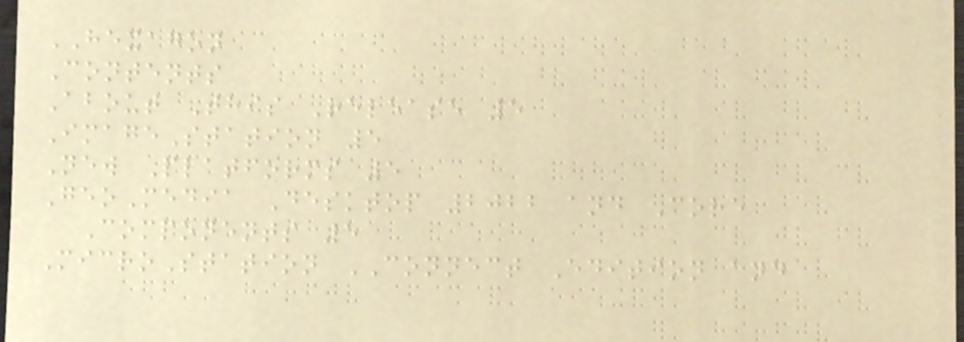HEXAGON
Contents
About This Release 5
ImageStation 5
New Platforms 5
GeoMedia Desktop 2022 and Core
Components 5
MicroStation CONNECT Edition and
